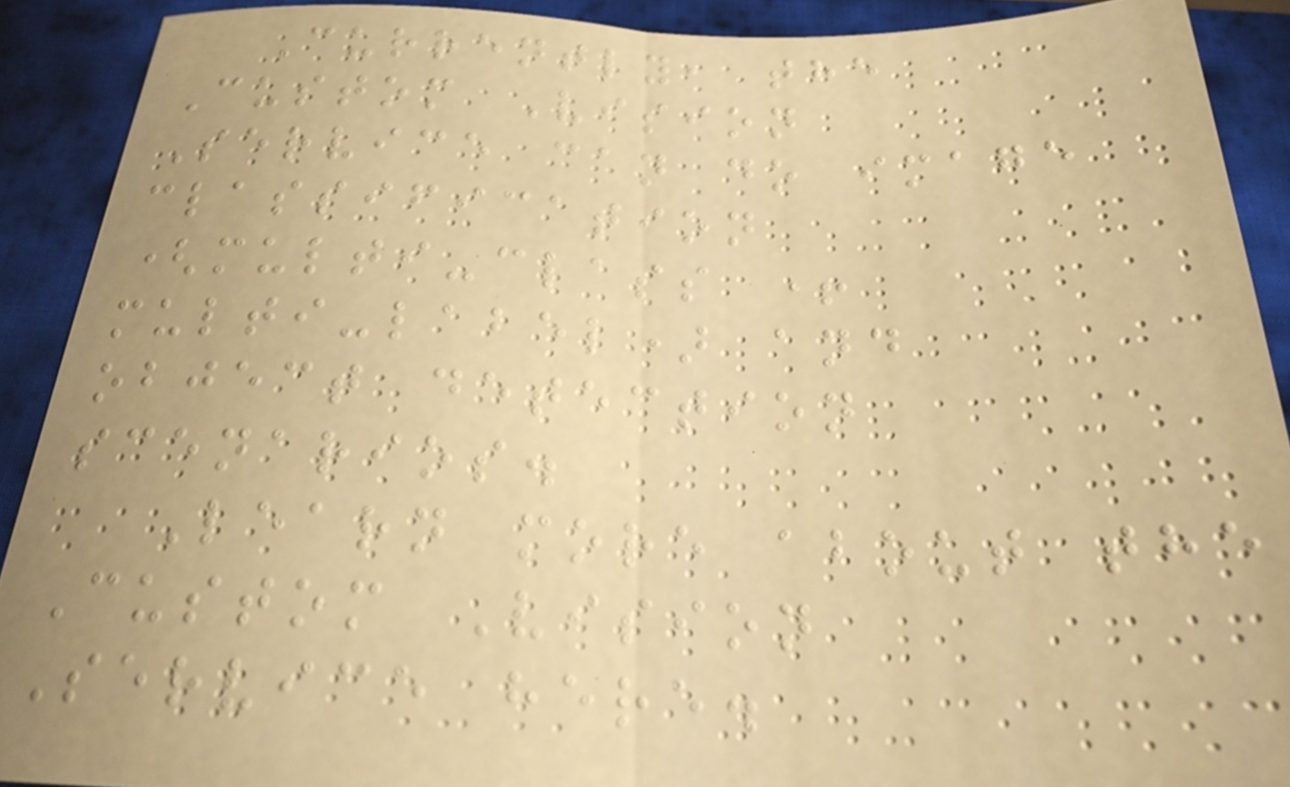Currently, the
Custom Vision
Service can do image
classification
(multi-class +
multi-label) and
object detection
scenarios.
Learn more about the
Custom Vision
Service here.
